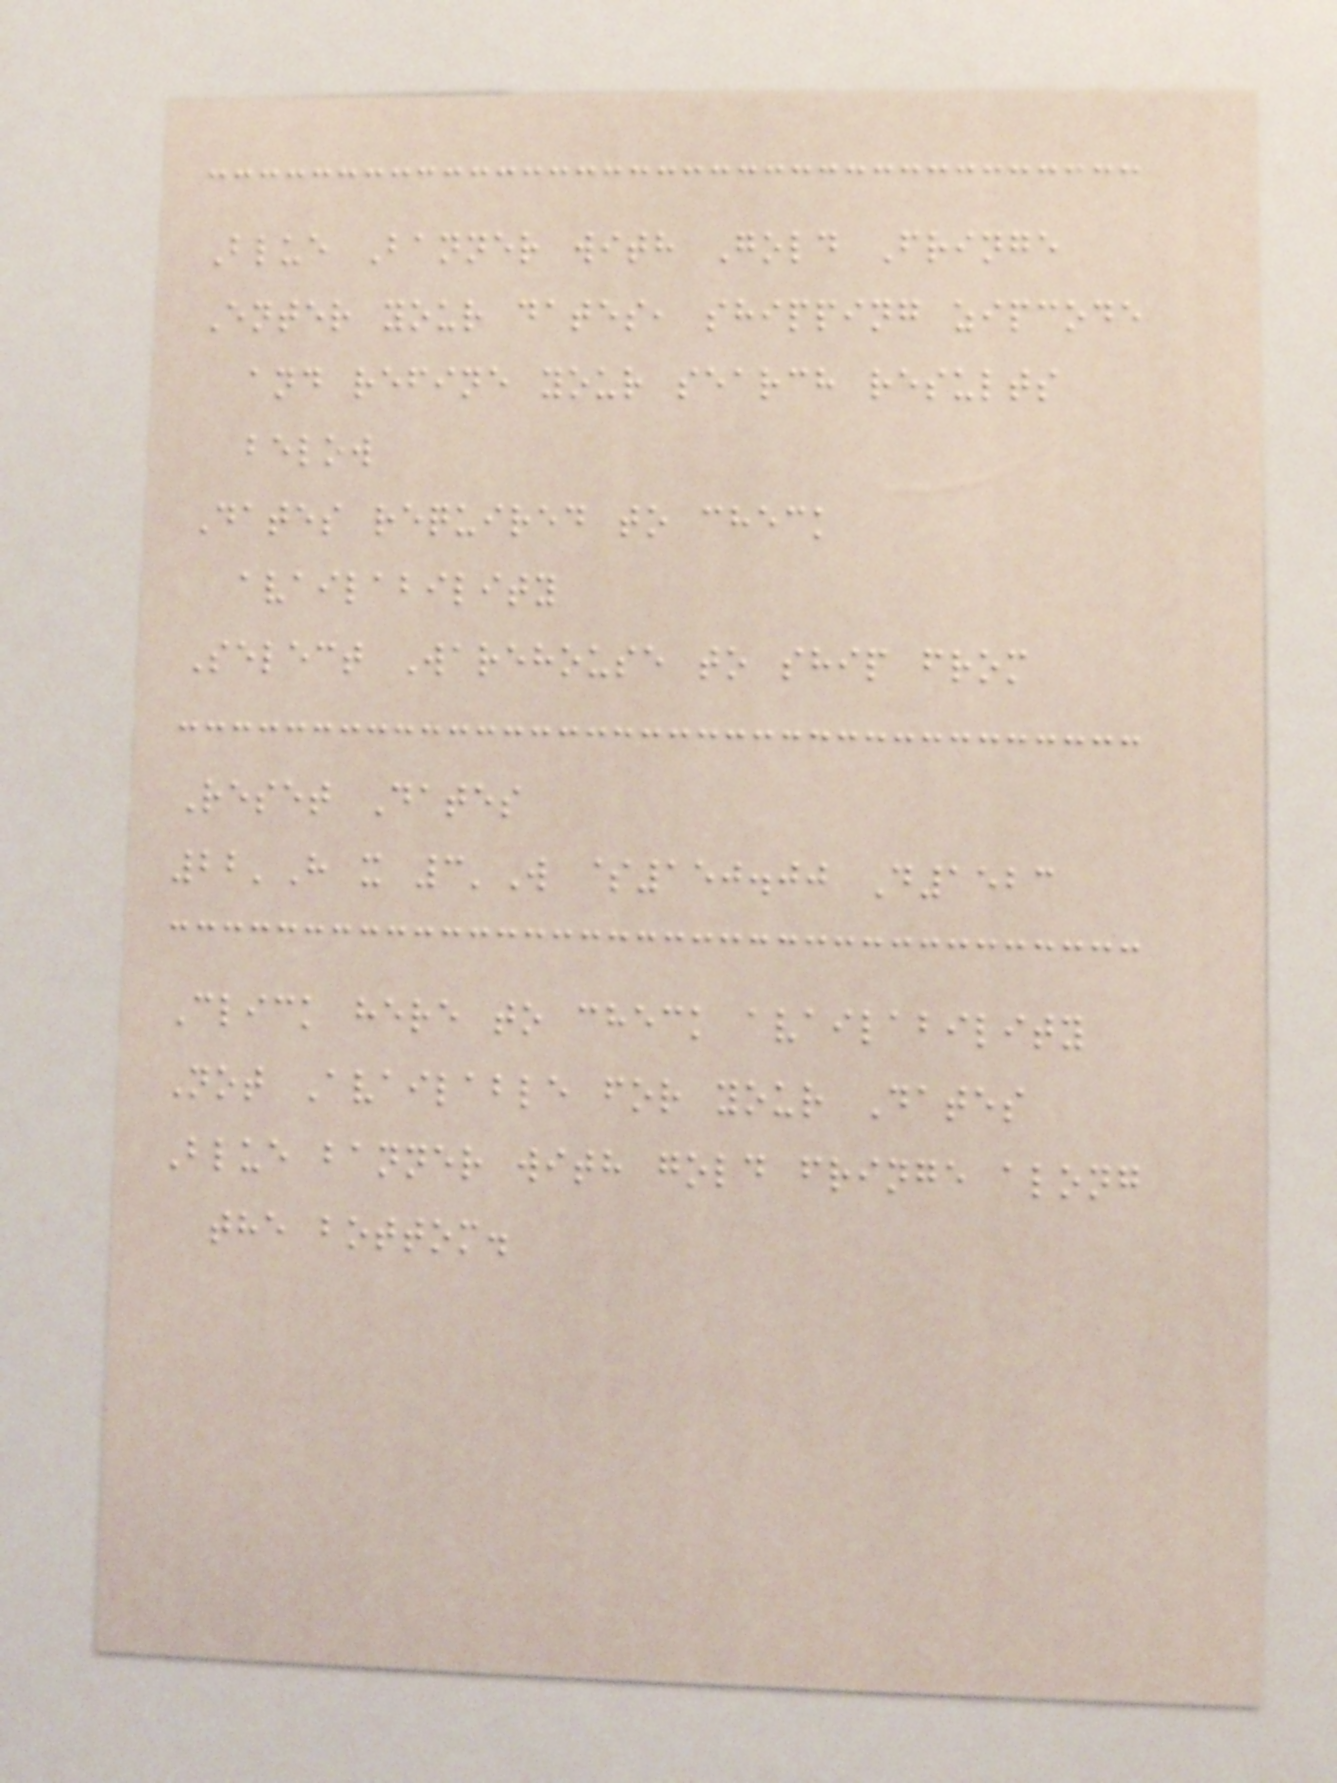Blue Banner with Gold Fringe
Enter your dates, shipping zipcode
and refine your search results
below
Dates required to check
availability
Select Warehouse to ship from
Reset Dates
22'H x 3'W $150.00 D1523
Click here to check availability
Not Available for your Dates
Blue banner with gold fringe along
the bottom.
